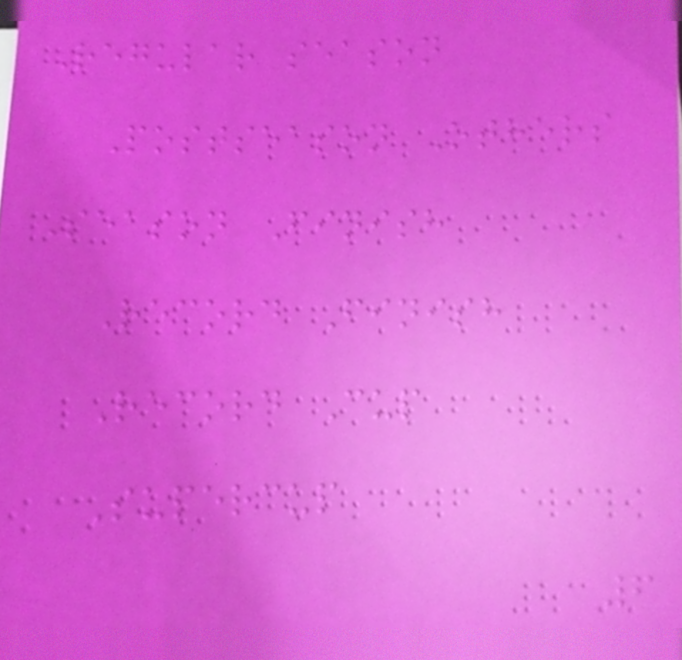Regular season
Postseason Others
Season Finish
Record Finish
Record Cup
Supercup
6
